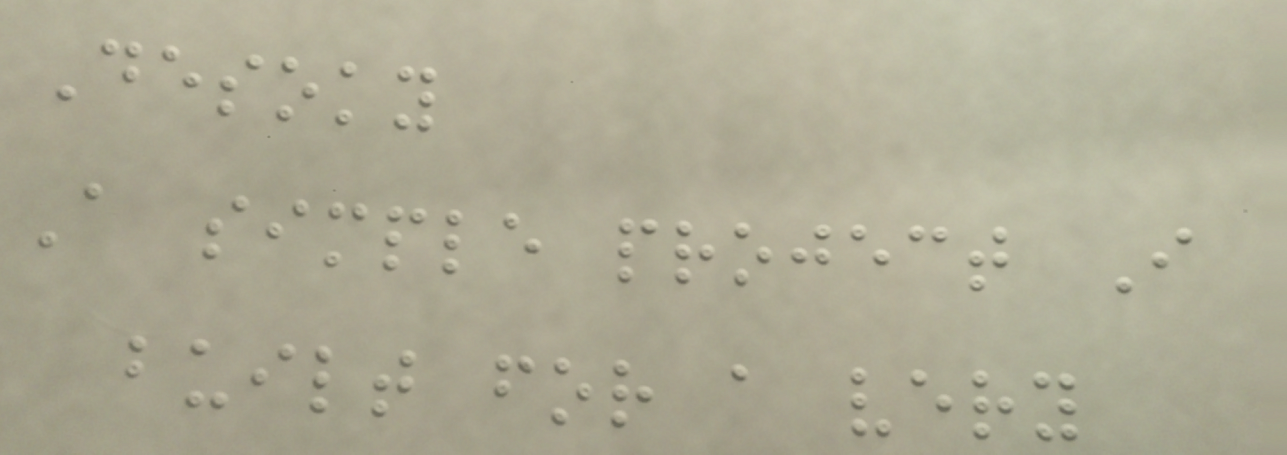Desoky
A simple project I
built for a very
